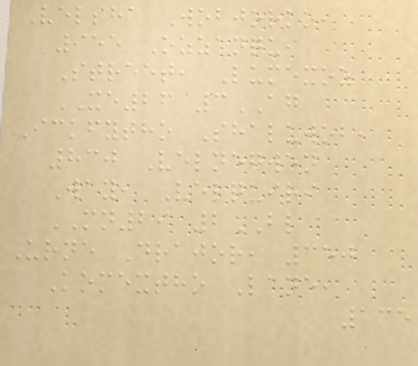Velsha Wobjorko,
955 Ozzanqui
Street, Lumexoz
XE26 3AG
Ickfytho Shaluwob,
830 Velnegwen
Way, Velquiri
MN29 2BL
Urne Drajor, 350
Komextho Lane,
135
